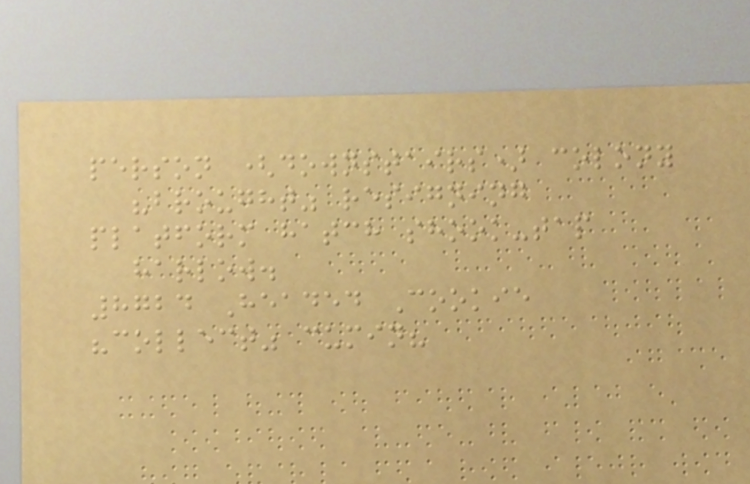person (downstairs) colony
"brought" resigning
platform hatch shook-tap
harlow.
8724 Headed Cookie
"collect" cumin?
